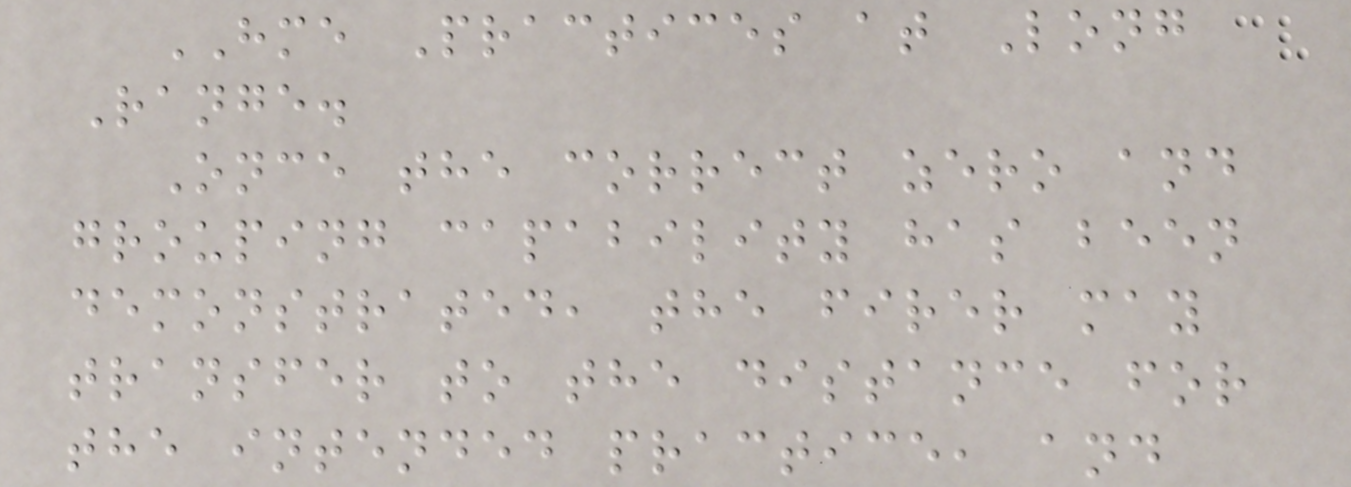HME Practices at Long
Range.
Once the correct zero and
grouping capability has been
demonstrated, the firer may
transfer to the distance for
the intended practice, and
